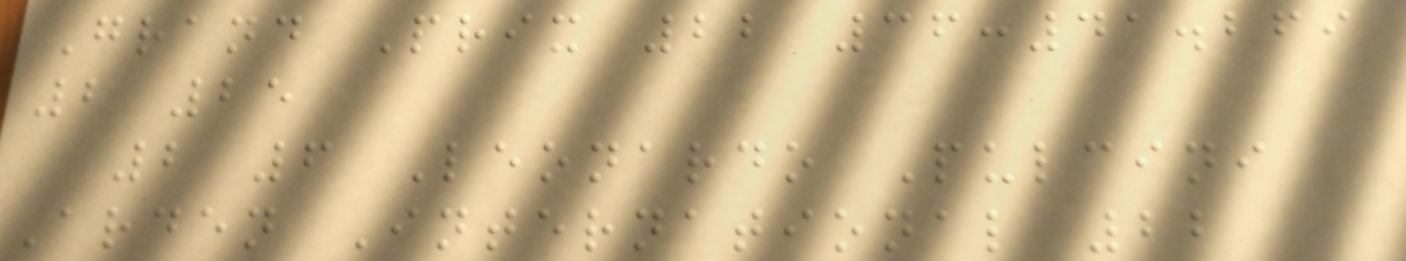Grand Prix 22 36:41.269
2 25
2 6 Leonardo Pulcini
Arden International 22
